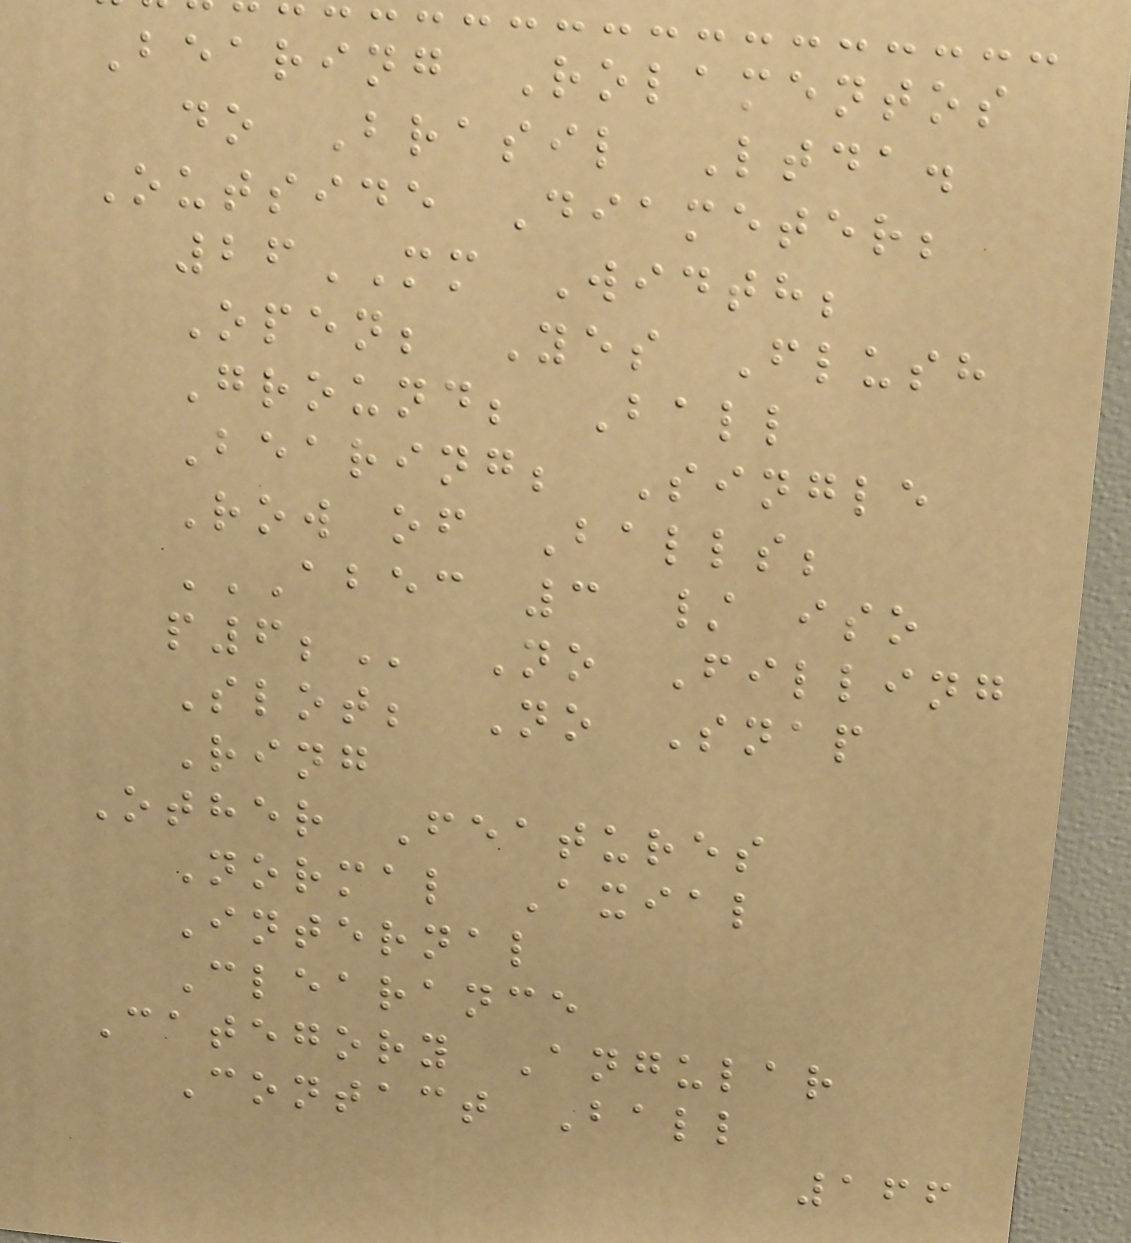Bearing Rolamentos
do Brasil Ltda.
Outside Diameter;
26MM Width;
Open; Yes Flush
Ground; Ball
Bearing; Single
Row of Balls;
ABEC 3 / ISO
P6; No Filling
Slot; No Snap
Ring
Other Features
Normal Axial
Internal
Clearance
Category Angular
Contact Ball
166
